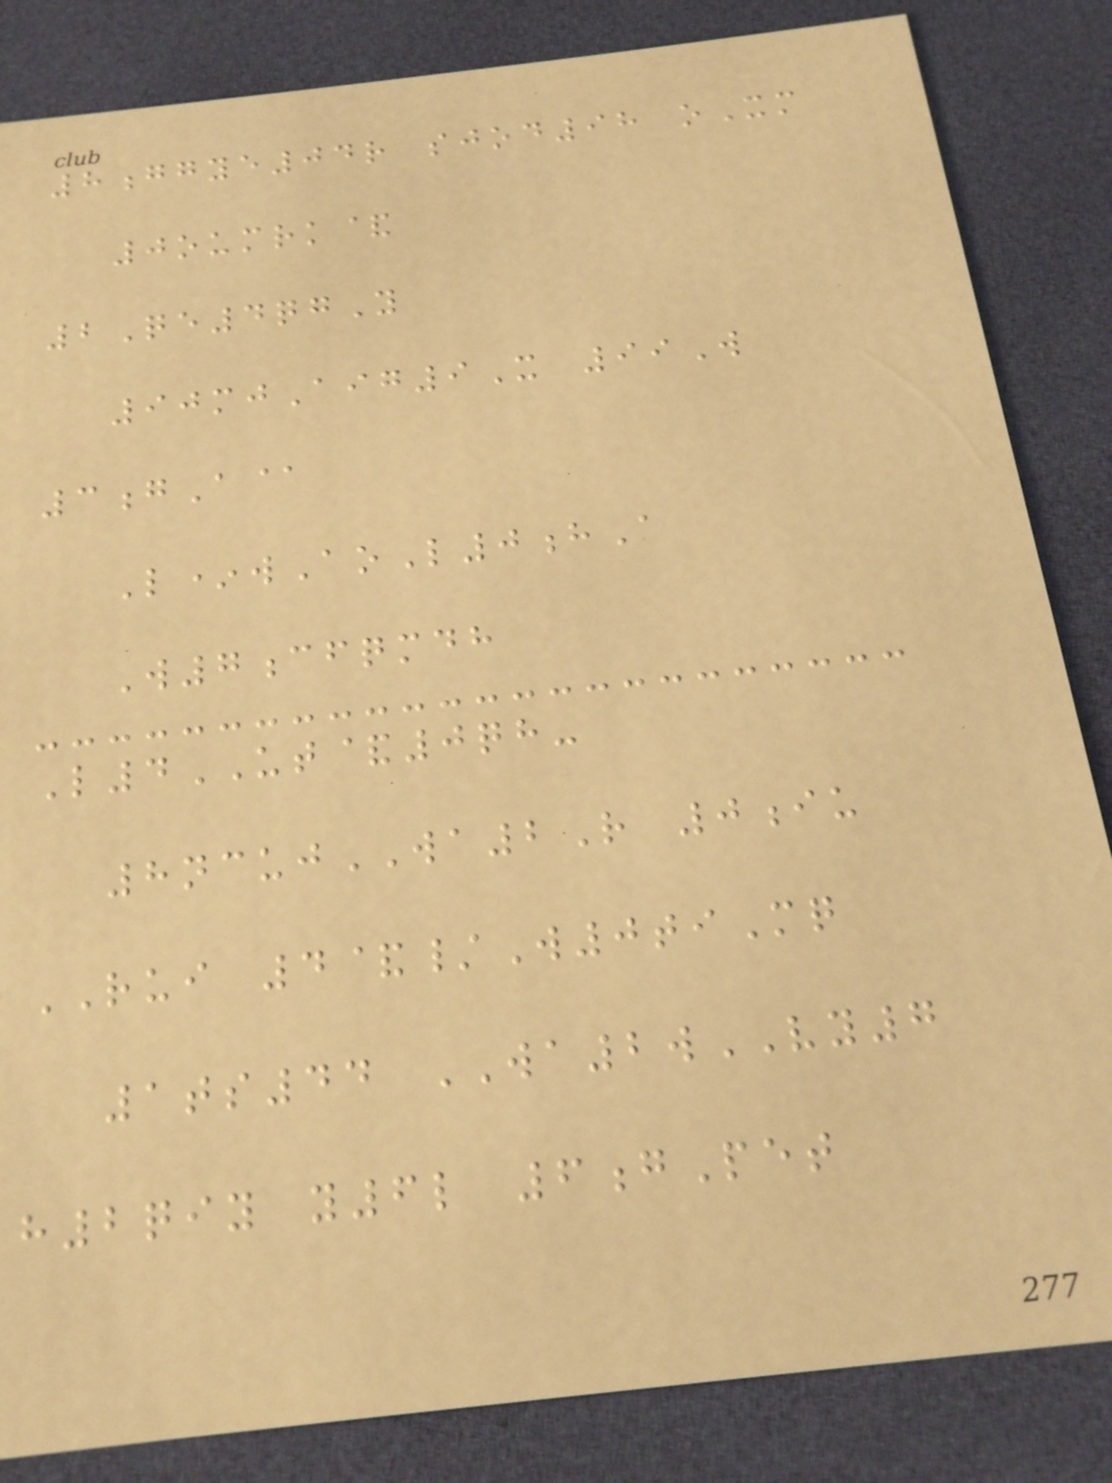8ggye04r sjod98 oXm
0oumrk&
2Qe4qgY
90mjAig9X 99W
3gA@
L*wAoL0hA
W7cfqmdh
L4UT&0qh-
8ncujWA2R 0iu
RUI 4&/W0tiMq
1ts44 WA2wVY7
h2qiy y6l 6gPet
